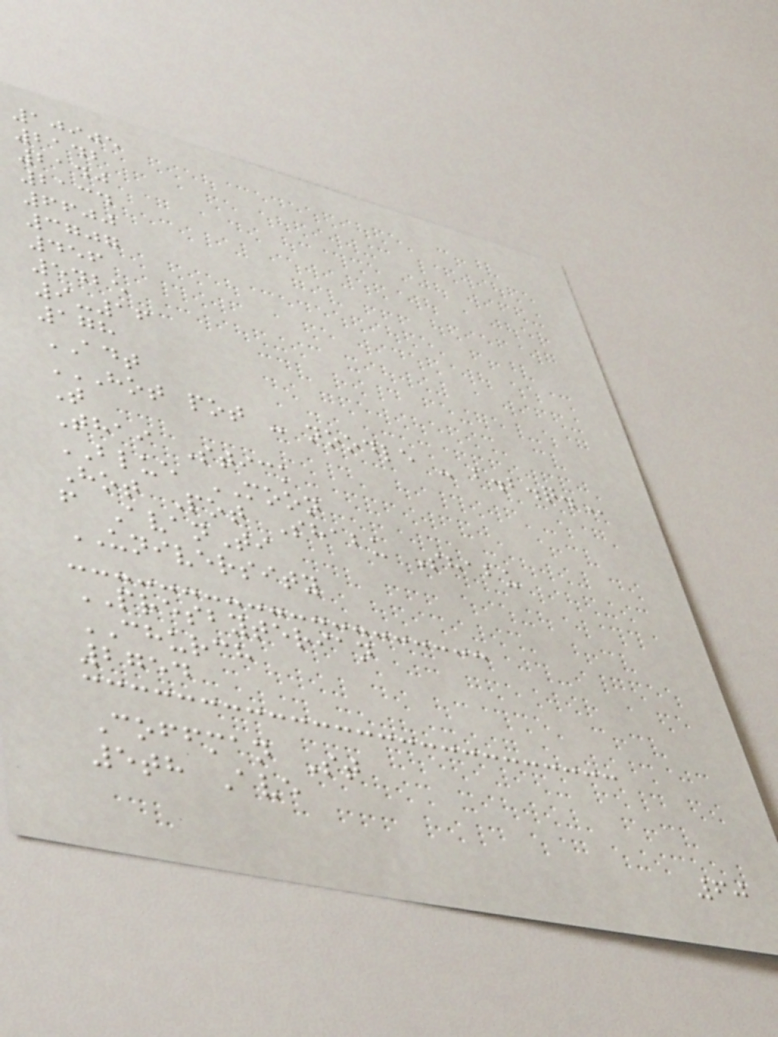10905
2142
2140
2134
6600
3707
456
5425
9-16
178
ADT
HOT POT - NOODLE - B.B.Q.
T
Thai Stick
BLUE MOON
Hot Pot Shabu Shabu
f AvanTi
UNIVERSITY
PRESBYTERIAN
CHURCH
2754
Coffman St
5th Ave
60
